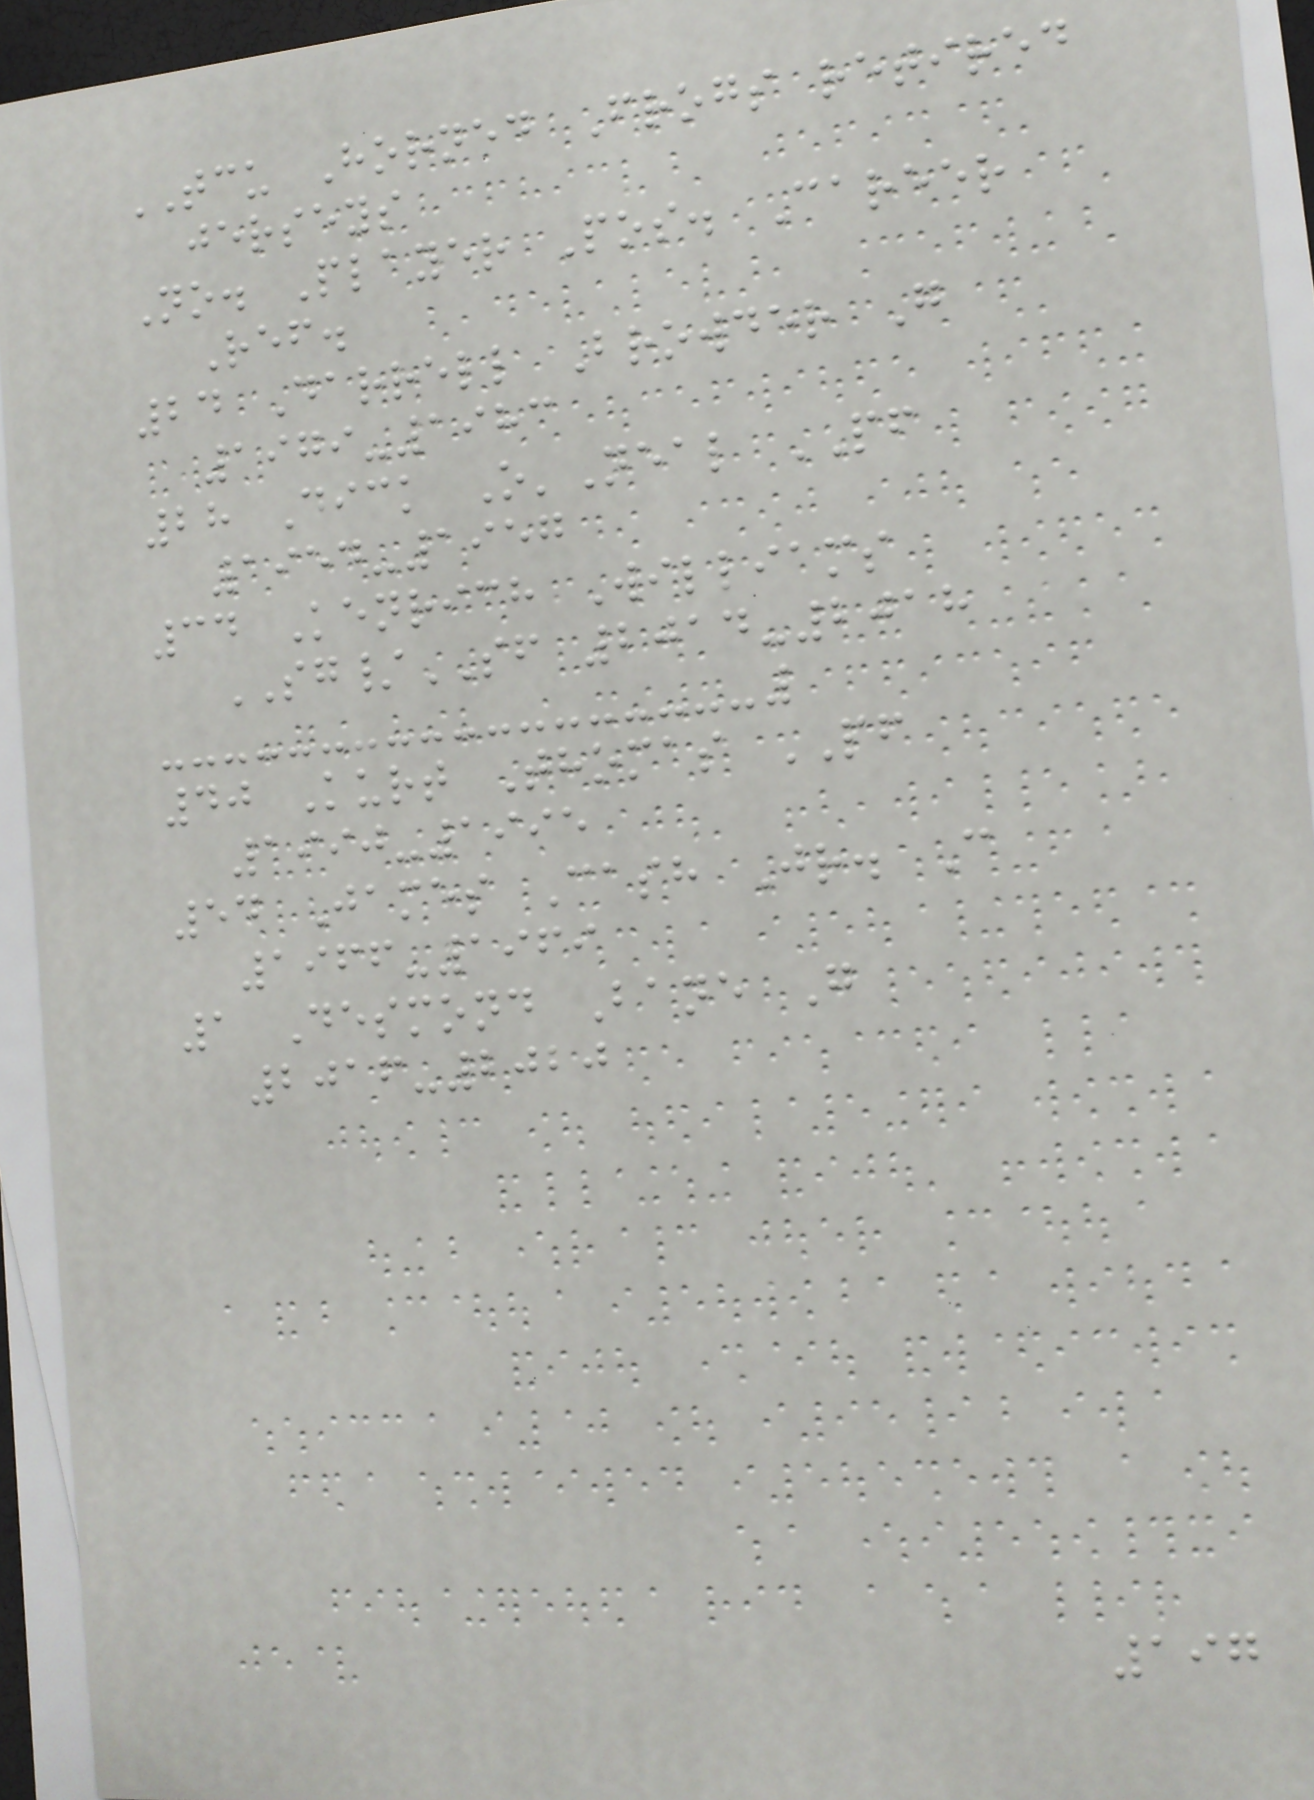TCU Horned Frogs retired
jerseys
No. Player Pos. Career
Ref.
24 Darrell Browder G
1979-1983
28 Dick O'Neal PF
1954-1957
34 Kenrich Williams
SG/SF 2014-2018
40 Kurt Thomas PF
1990-1995
54 James Cash Jr. C
1966-1969
1 Desmond Bane G
2016-2020
197
